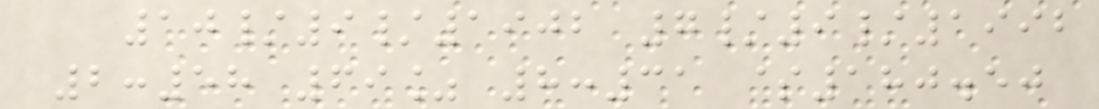10/9/1902 7/9/1992
2:58 69% 8:31 $180.50
